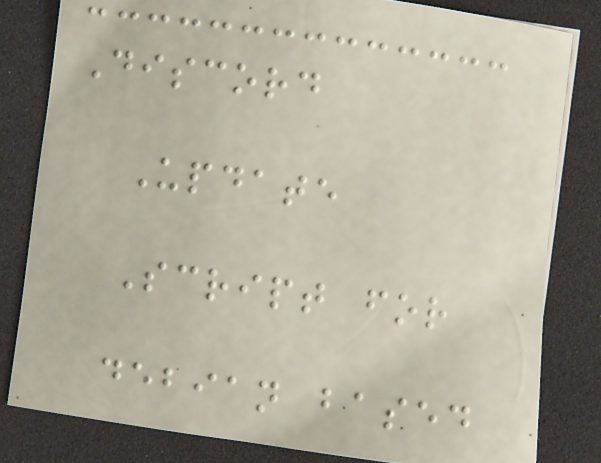Discord
Update
Script for
debian based
